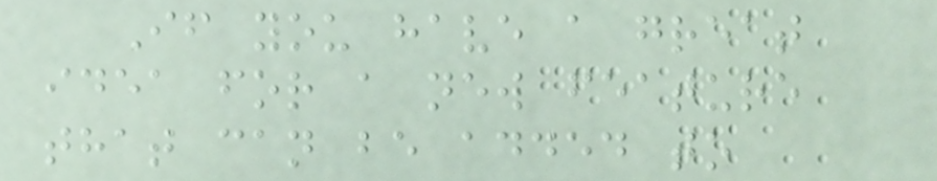If you have a great
idea for a new feature
that can be added to
